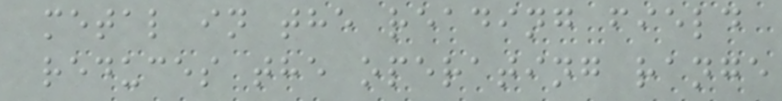metal in the reading field
reduces the operating range
